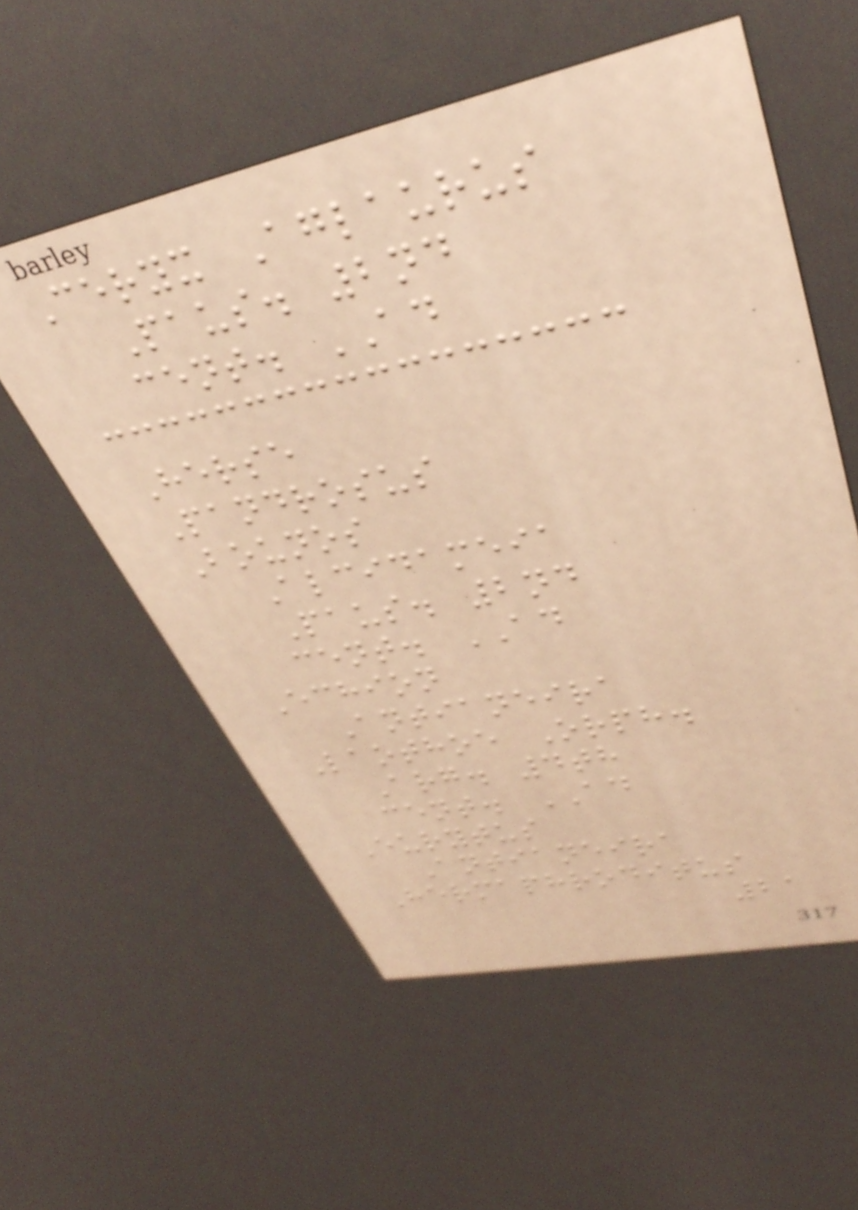Ceryx Aglaurus
Paus. 2nd
cent. AD
Herse
Pandrosus
Bounos
Alcidameia
Paus. 2nd
cent. AD
Echion
Antianeira
Laothoe Orph.
Arg. 4th
cent. AD
Eurytus
Antianeira
Hermaphroditus
21
